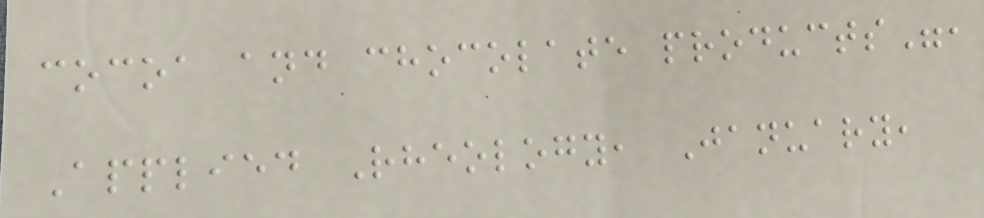cocoa and chocolate products",
Applied Rheology, January,
